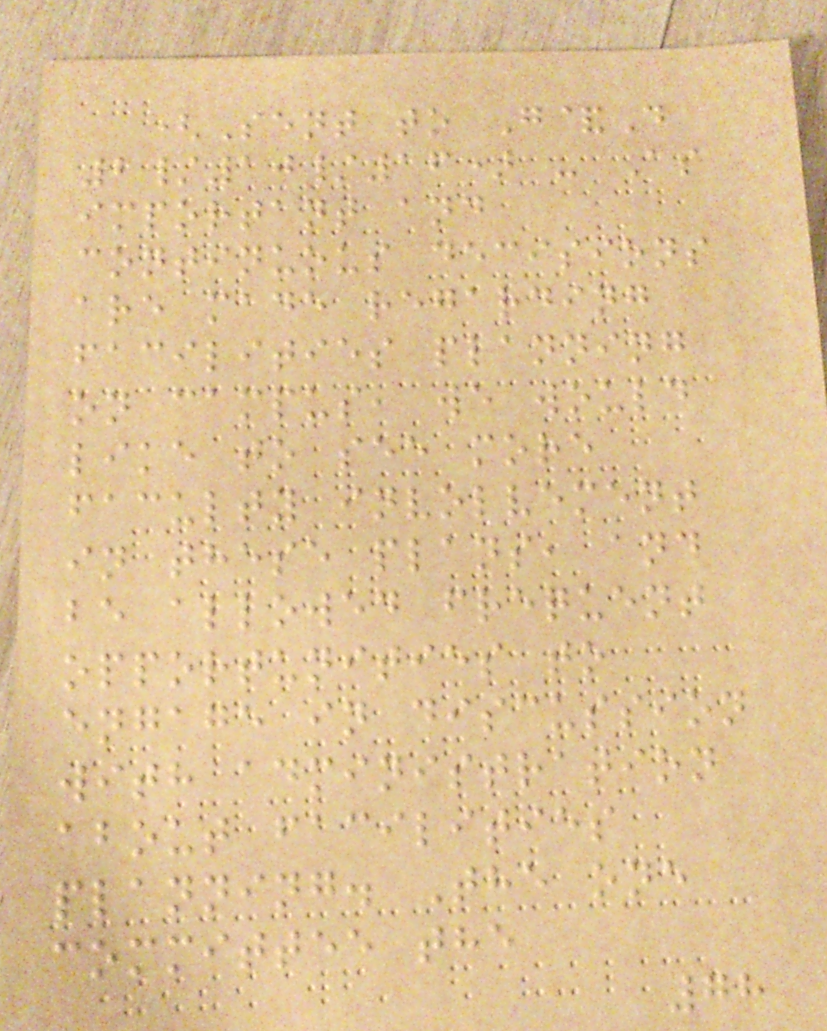(Sent to G&D
2/10/16) - As
important and
continuous decisions
are made regarding
facilities planning
on campus, we would
like to see more
faculty involvement
in these plans, and
be allowed frequent
opportunities to
engage in discussion
with administration
about facilities
planning. The one
committee the
78
